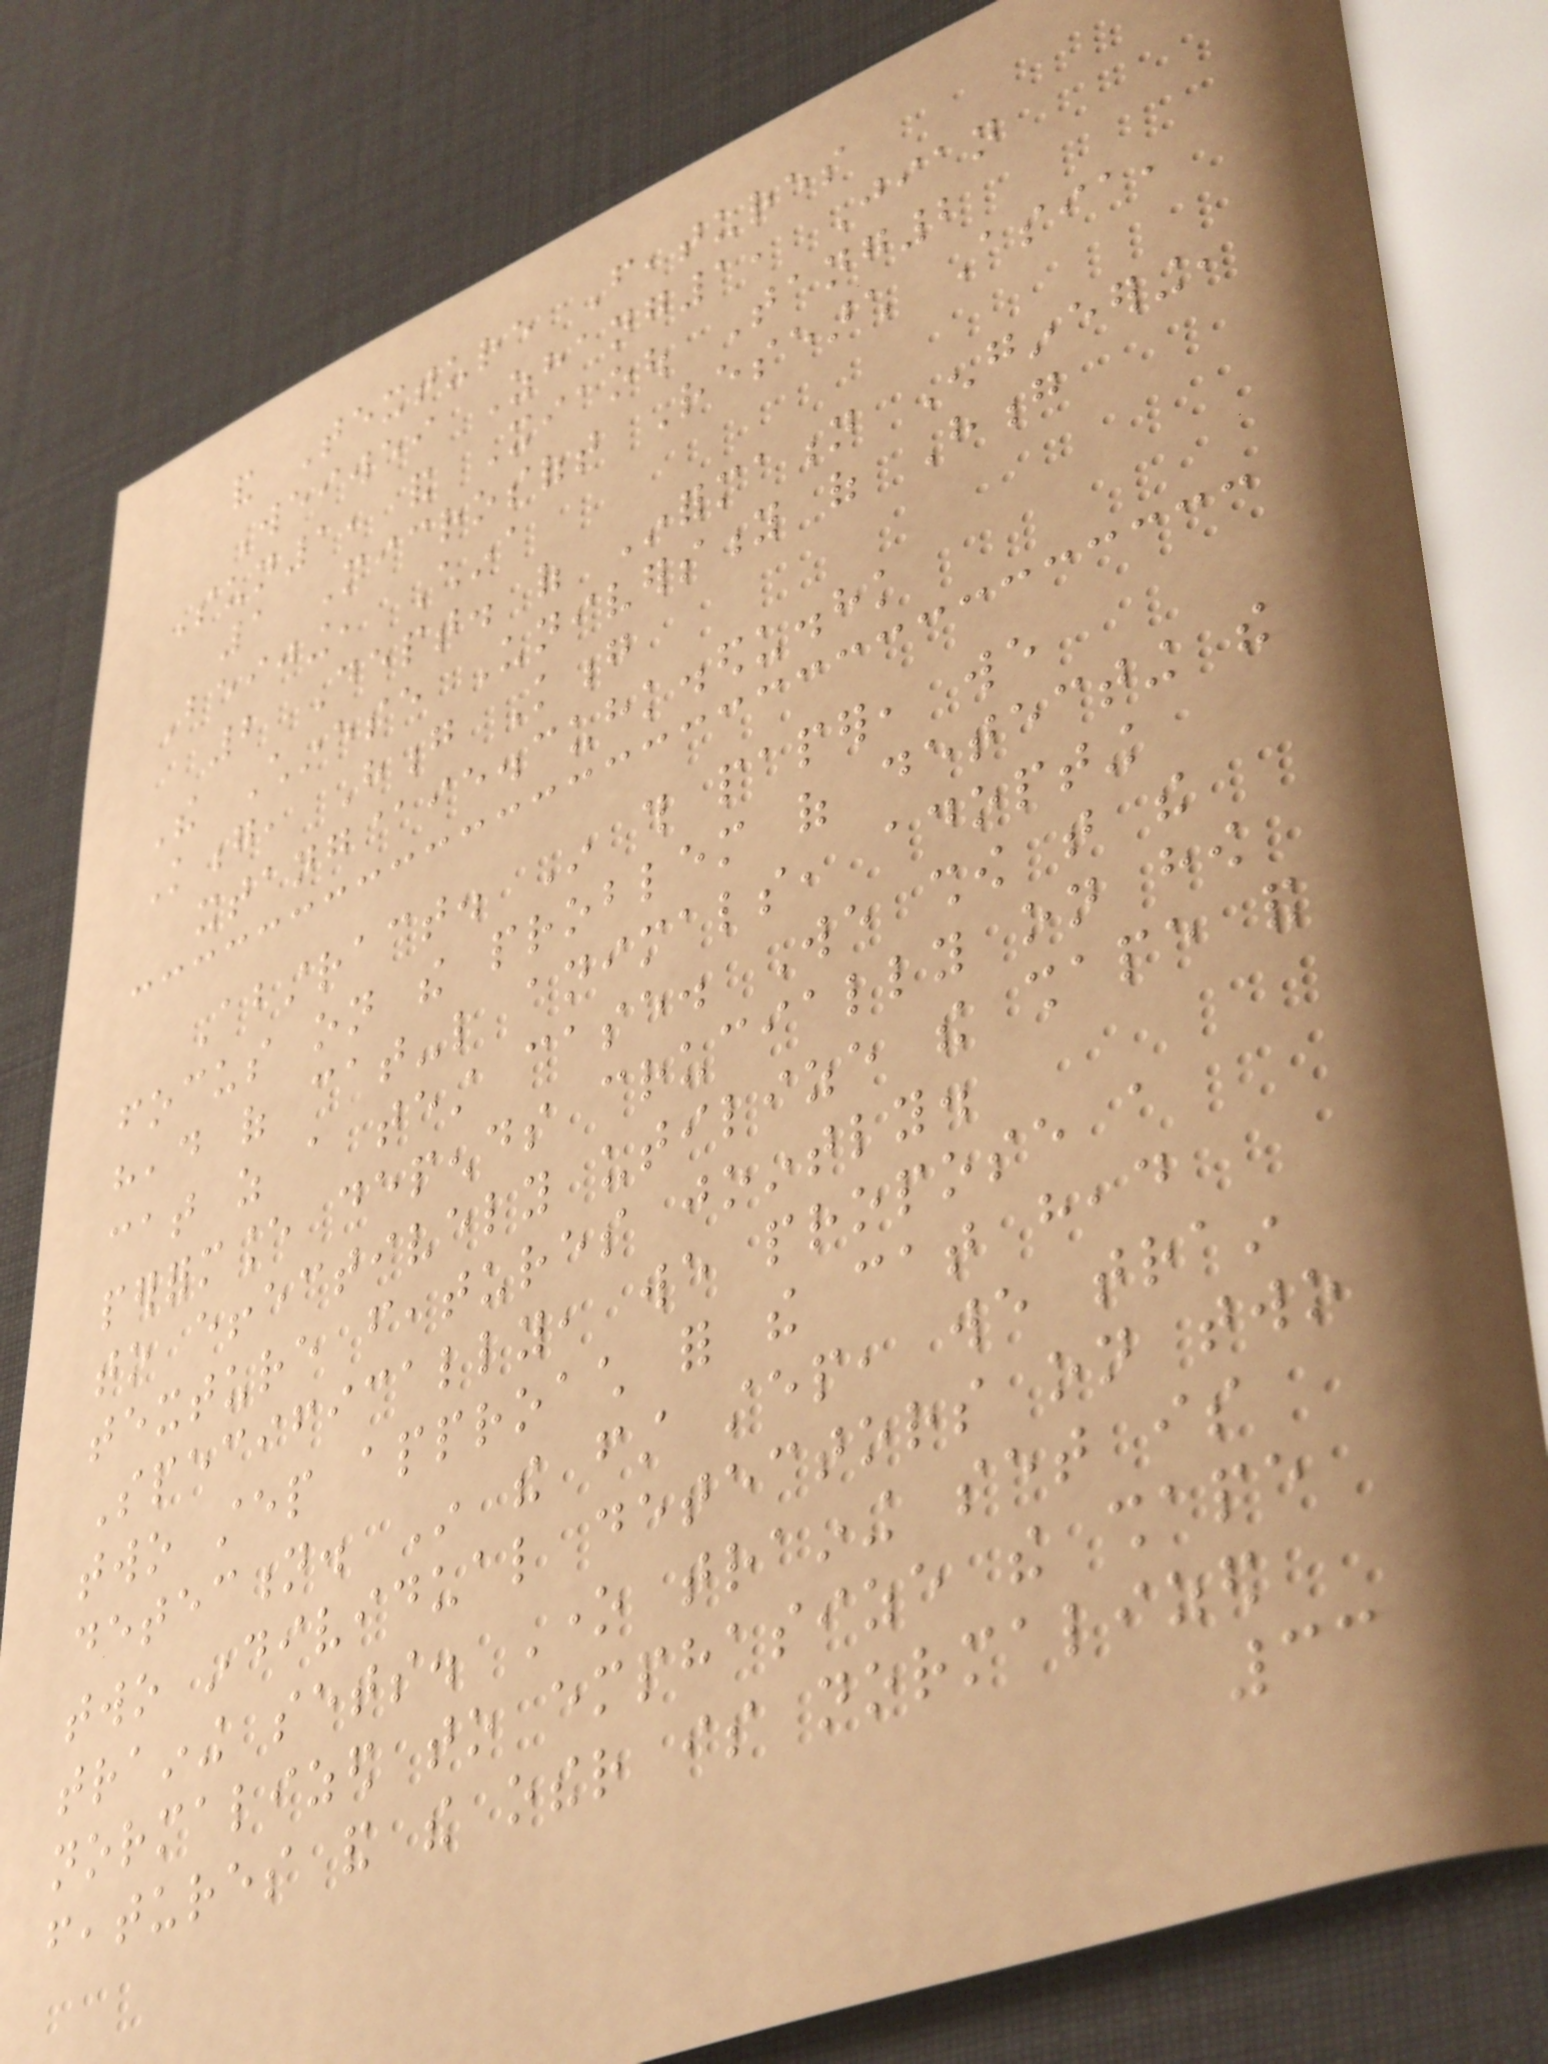and Texture Features
Weiwei Zhang1, Jian
Sun1, and Xiaoou Tang2
1 Microsoft Research Asia,
Beijing, China
2 Dept. of Information Engineering,
The Chinese University of Hong
Kong, Hong Kong
xtang@ie.cuhk.edu.hk
Abstract. In this paper, we
focus on the problem of detecting the
head of cat-like animals, adopting
cat as a test case. We show that the
performance depends crucially on how
to effectively utilize the shape and
texture features jointly.
Specifically, we propose a
two step approach for the cat head
detection. In the first step, we train
two individual detectors on two
training sets. One training set is
normalized to emphasize the shape
features and the other is normalized
33
